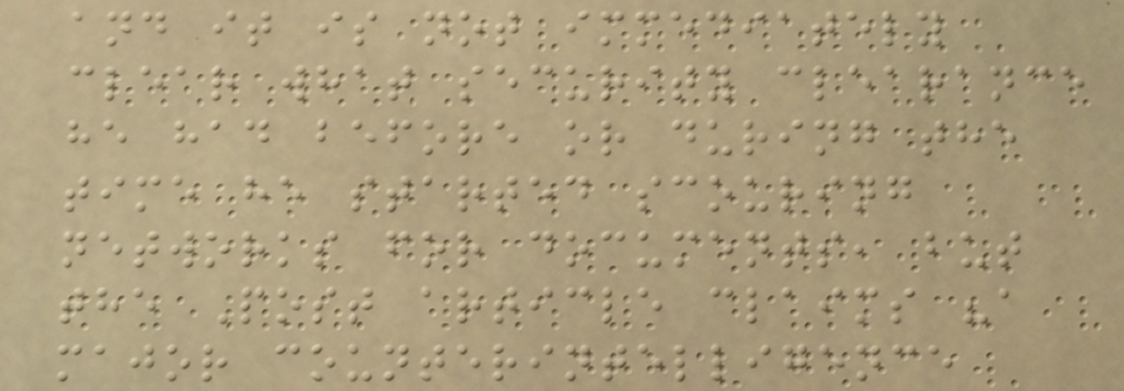and it is not immediately
clear what security clearance
he had before or during the
time he started scouring
networks for documents, but
the Post article claims "a
major counterintelligence
